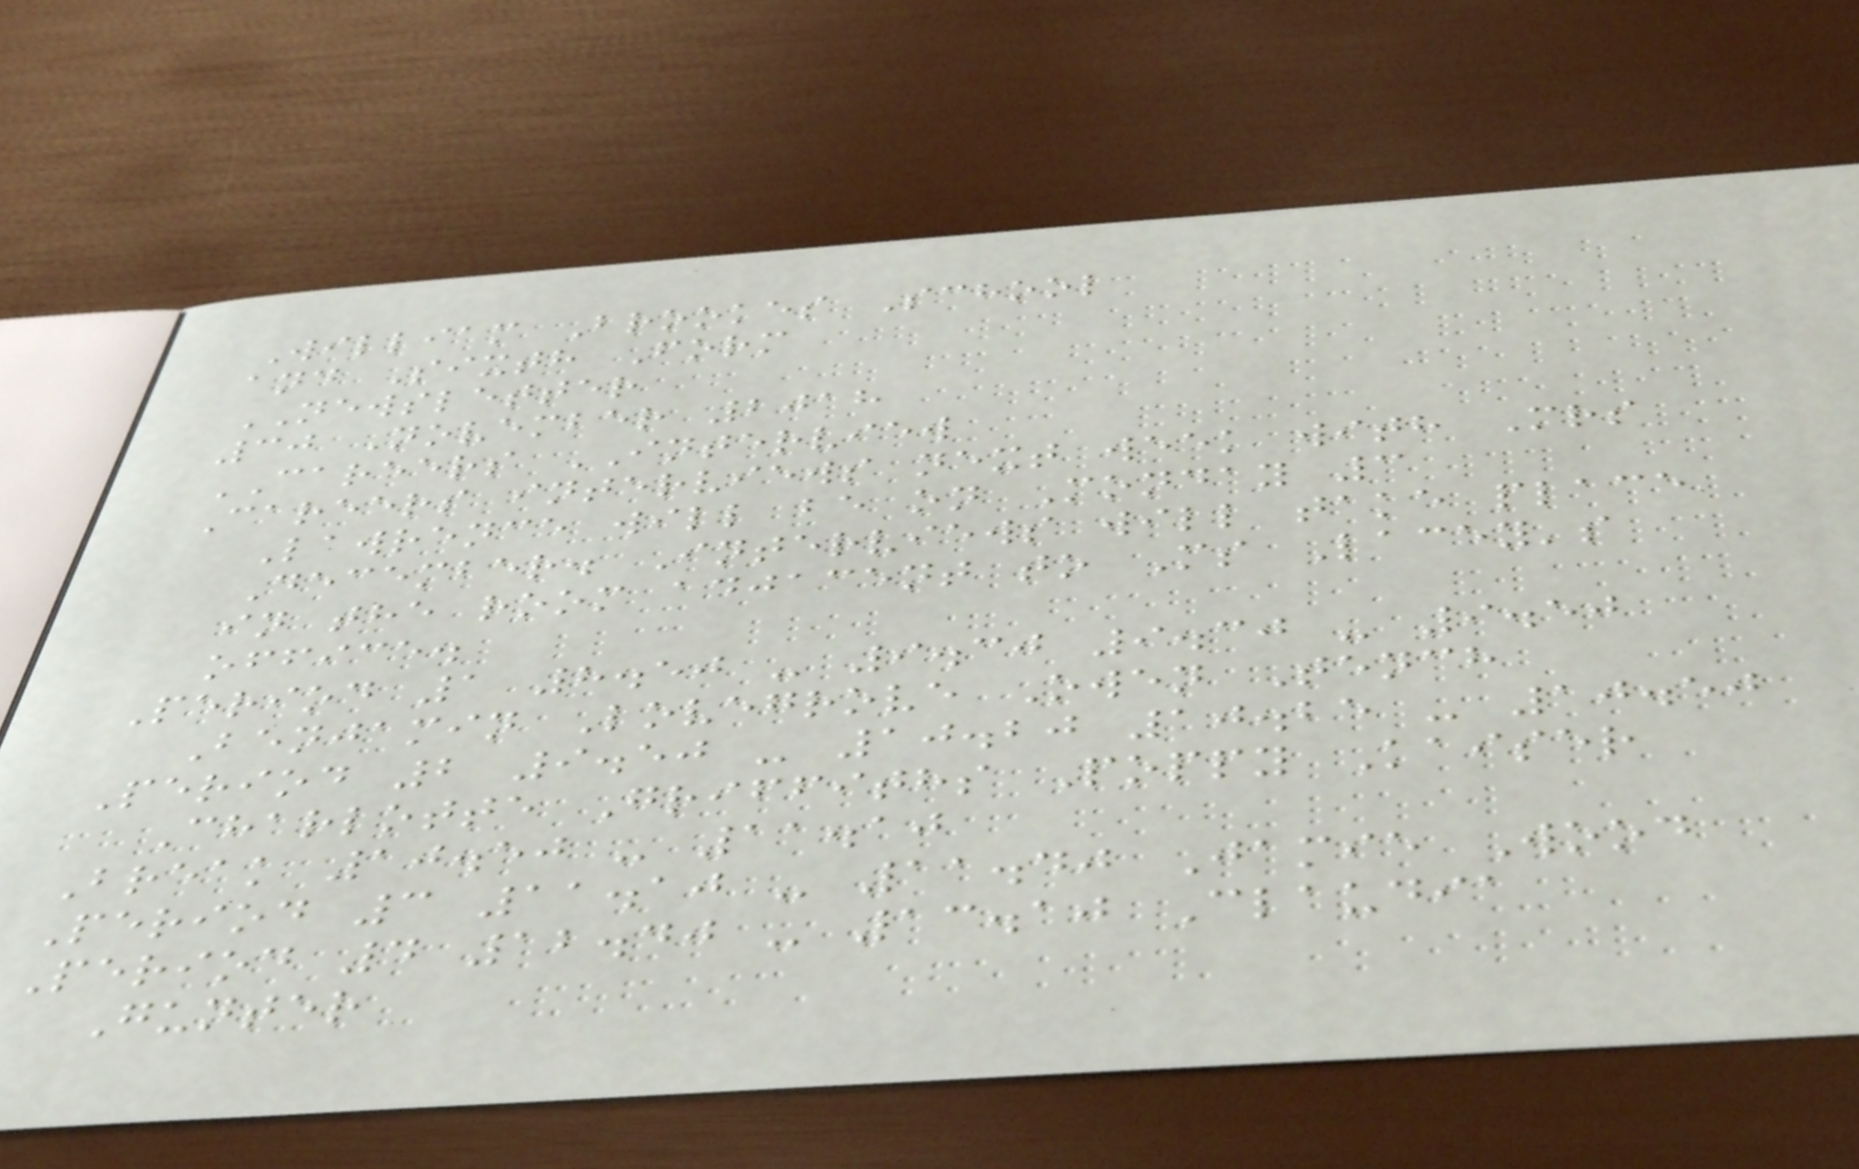William Brookes School
and Sixth Form
NEWSLETTER
30 November 2018
CAREERS INTERVIEW
Careers interviews next week with Mrs
Lawrence will be on Monday 3
December. Interviews will take place
in the room adjacent to Ms Lacey's
office.
Period 1 8.50 - 9.30 9.30 - 9.50
Benjamin Lovegrove Owen Tench
Period 2 9.50 - 10.20 10.25 - 10.50
Charlotte Griffiths Poppy Kaiser
Break 10.50 - 11.10
Period 3 11.10 - 11.40 Jamie Wood
Period 4 12.40 - 13.10 Claudia
Gunter
